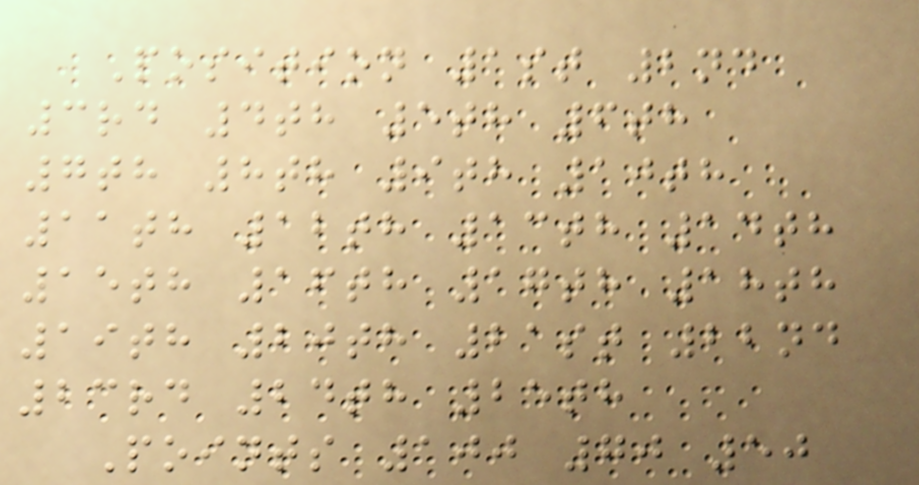Position 1st 2nd
3rd 4th 5th 6th
7th 8th 9th 10th
11th 12th 13th 14th
15th 16th 17th 18th
19th 20th 21st 22nd
23rd 24th 25th
Points 100 70 50
